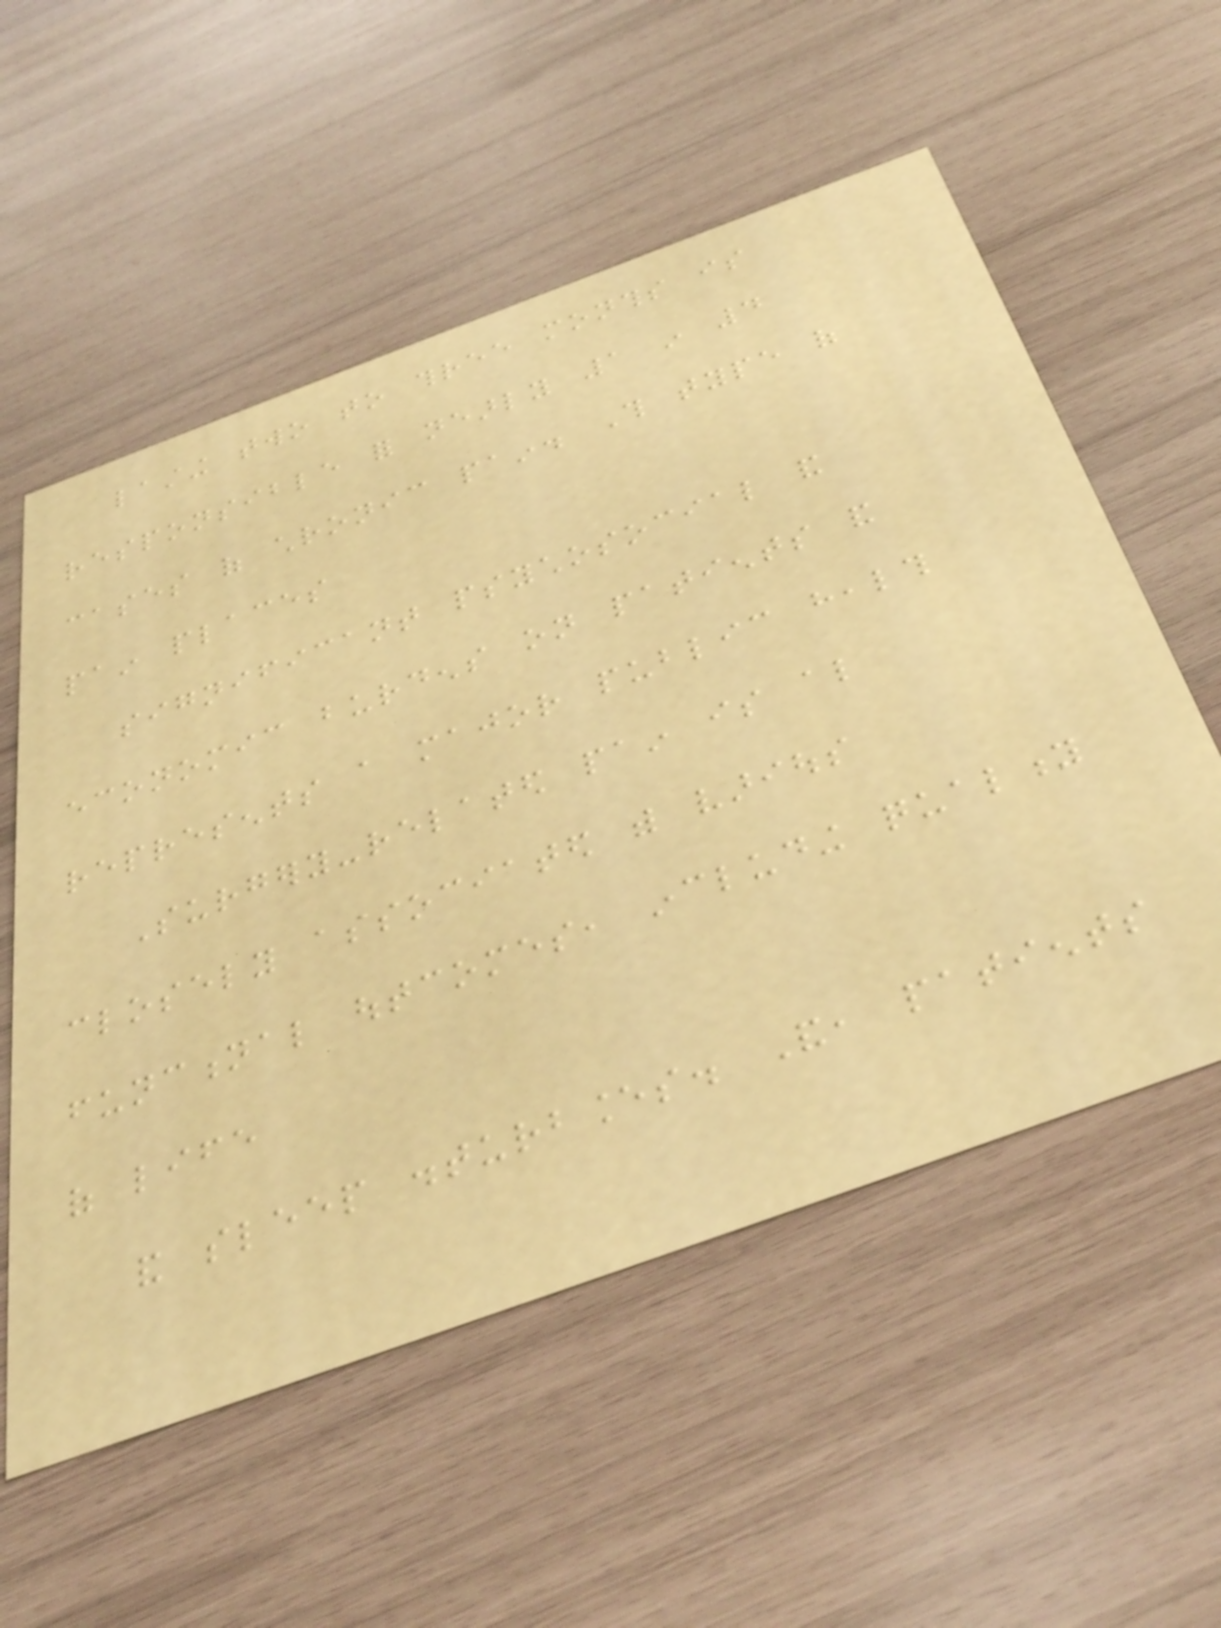lasting two to three months is
responsible for nearly 1 in 4
cases of chronic pain. This type of
pain places
significant psychosocial and
economic burdens on patients and
represents a major public health
Surgery-related pain is also
closely associated with various
functional outcomes, including quality
of life
and sleep disturbances. And, patients
